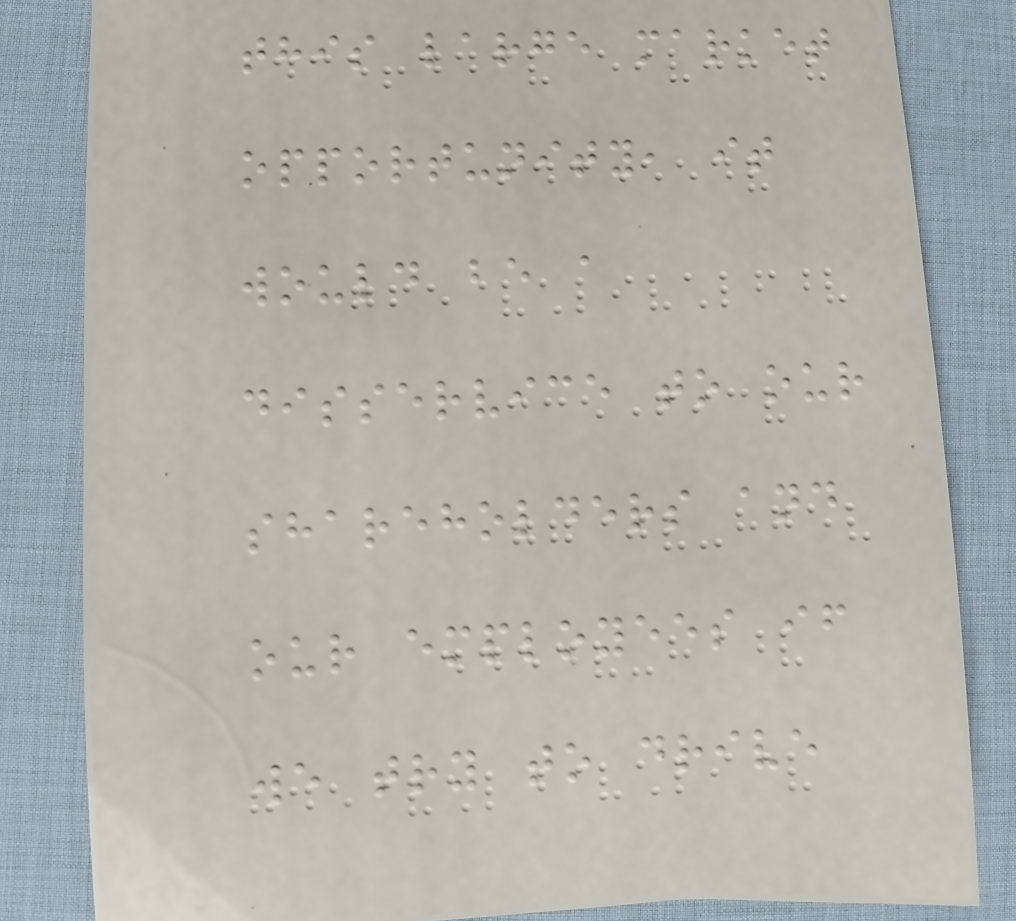this large market
opportunity, it
would be a
disservice to our
shareholders and
our employees if
we try to drive
